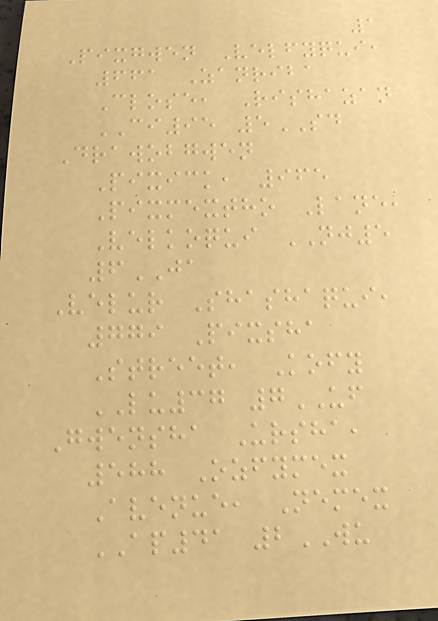1
Pixgwen Velfyqui,
661 Zanriba
Close, Rishazan
CI95 5SD
Drawobgwen
Pixick, 965
Pixmextho Lane,
Velkoqui NJ5
6JA
Velur Shashaqui,
779 Pixsha
Street, Kofy
LU37 7UF
Gwensha Ursha,
588 Ozfymex
Avenue, Nemex
AP41 2WU
